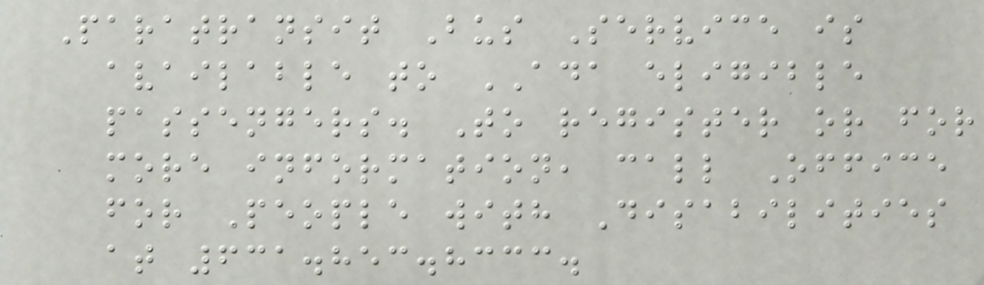Paratransit Bus Service is
available to ADA eligible
passengers. To register or for
more information, call Office
for People with Disabilities
at 631.853.8333.
